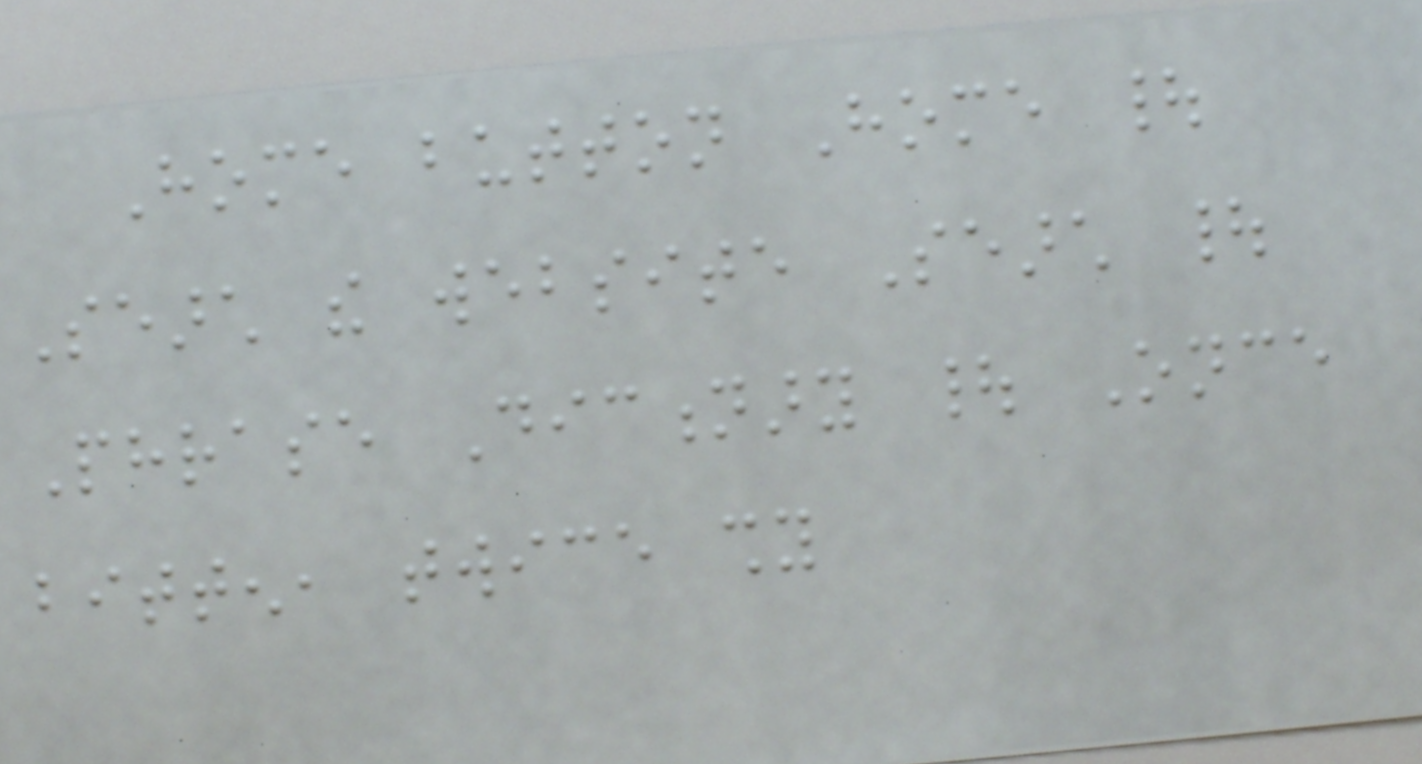Home button Home |
Search the website Search |
Phrase Dictionary | Once
bitten, twice shy
